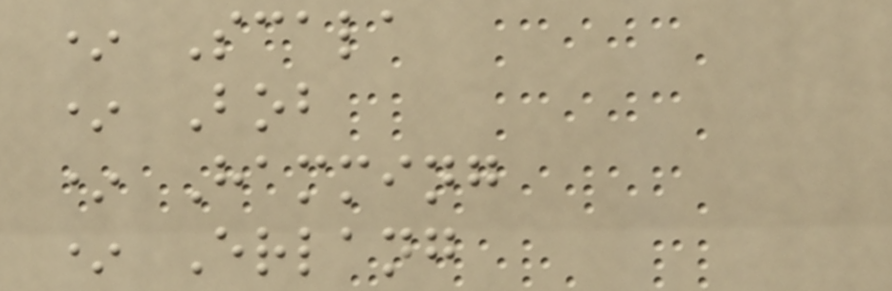* Scala
* Bob
* Hamming
* Erlang
